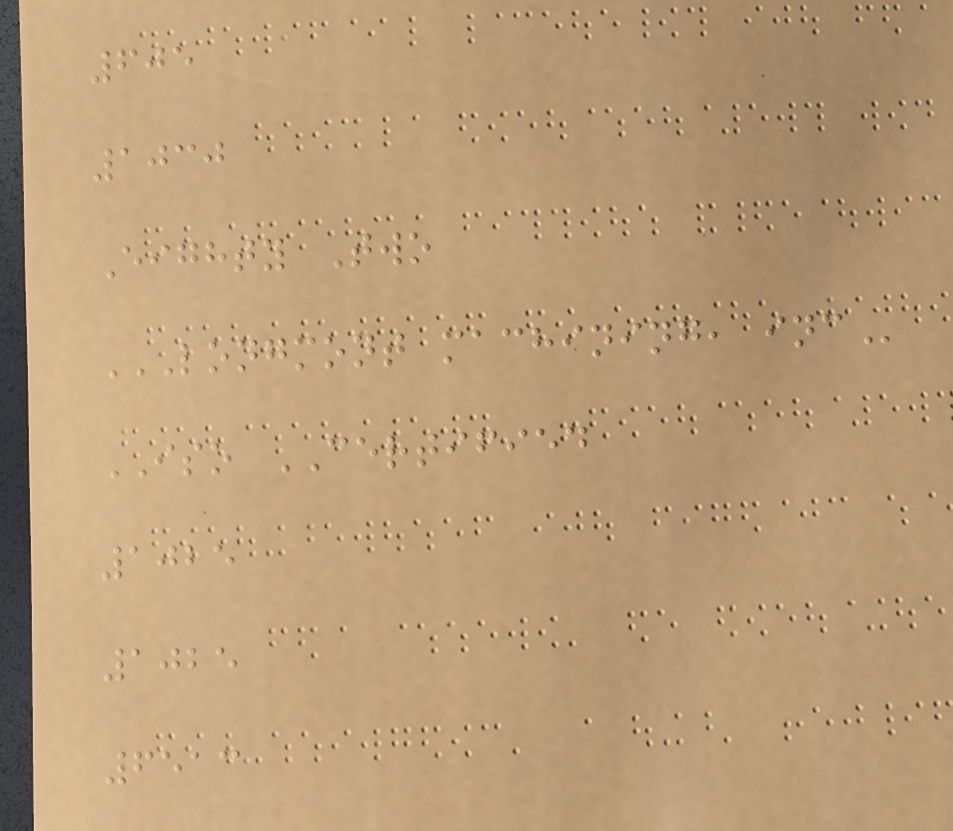605
1030
Eighty Two
LONGMONT MACHINING, INC
ISO CERTIFIED
1025
1025
6513
